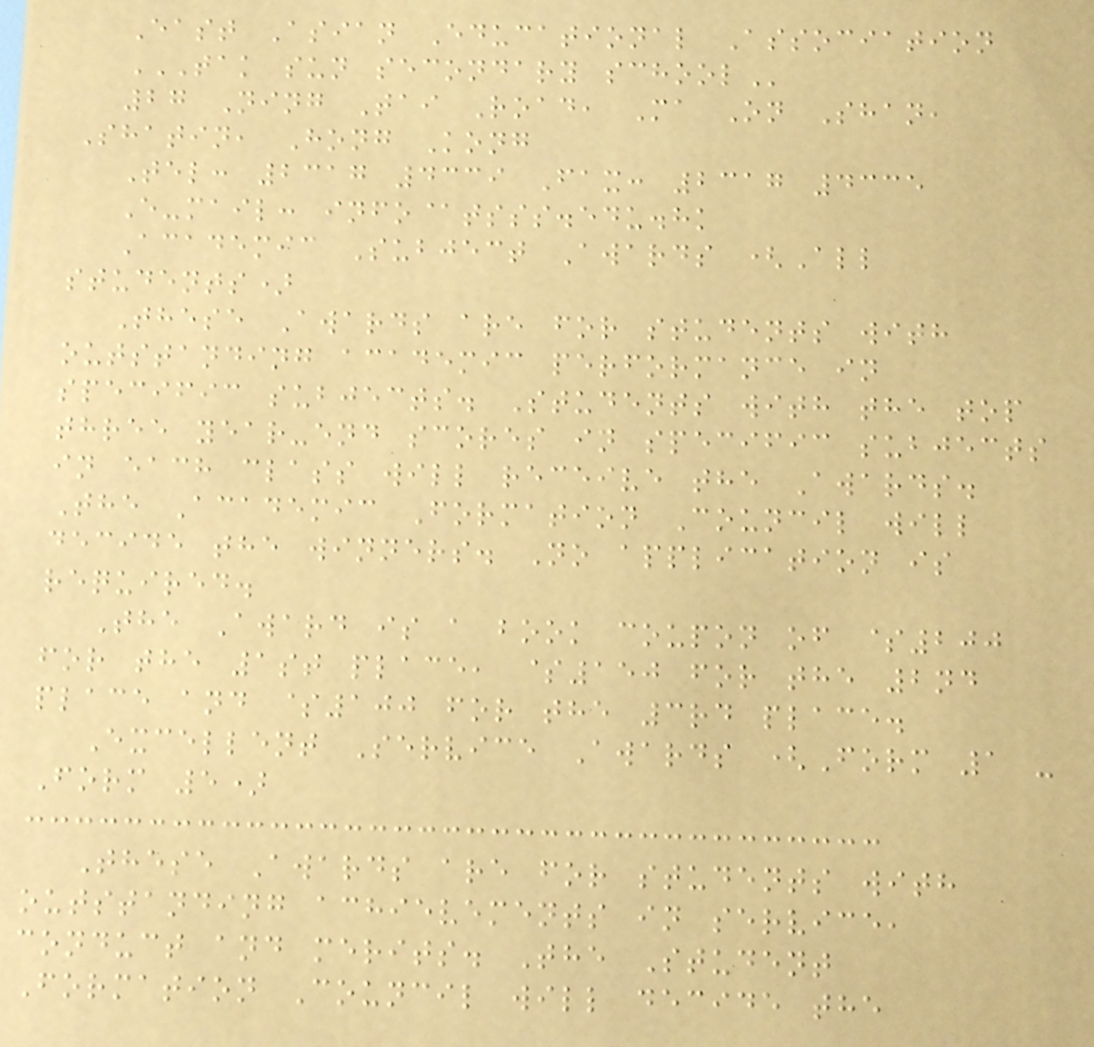East Asian Educational Association
TAK SUN SECONDARY SCHOOL
27 Ning Tai Road, Ma On Shan,
Shatin, Hong Kong
Tel: 2317 4339 Fax: 2317 4335
E-mail: info@tsss.edu.hk
Academic Subject Awards (All
students)
These Awards are for students with
outstanding academic performance in
specific subjects. Students with the top
three year-end scores in specific subjects
in each class will receive the Awards.
The Academic Formation Council will
decide the winners. No application is
required.
The Award is a book coupon of $200
for the 1st place, $150 for the 2nd
place and $100 for the 3rd place.
Excellent Service Awards (Form 1 -
Form 5)
These Awards are for students with
outstanding achievements in service,
conduct and merits. The Student
Formation Council will decide the
